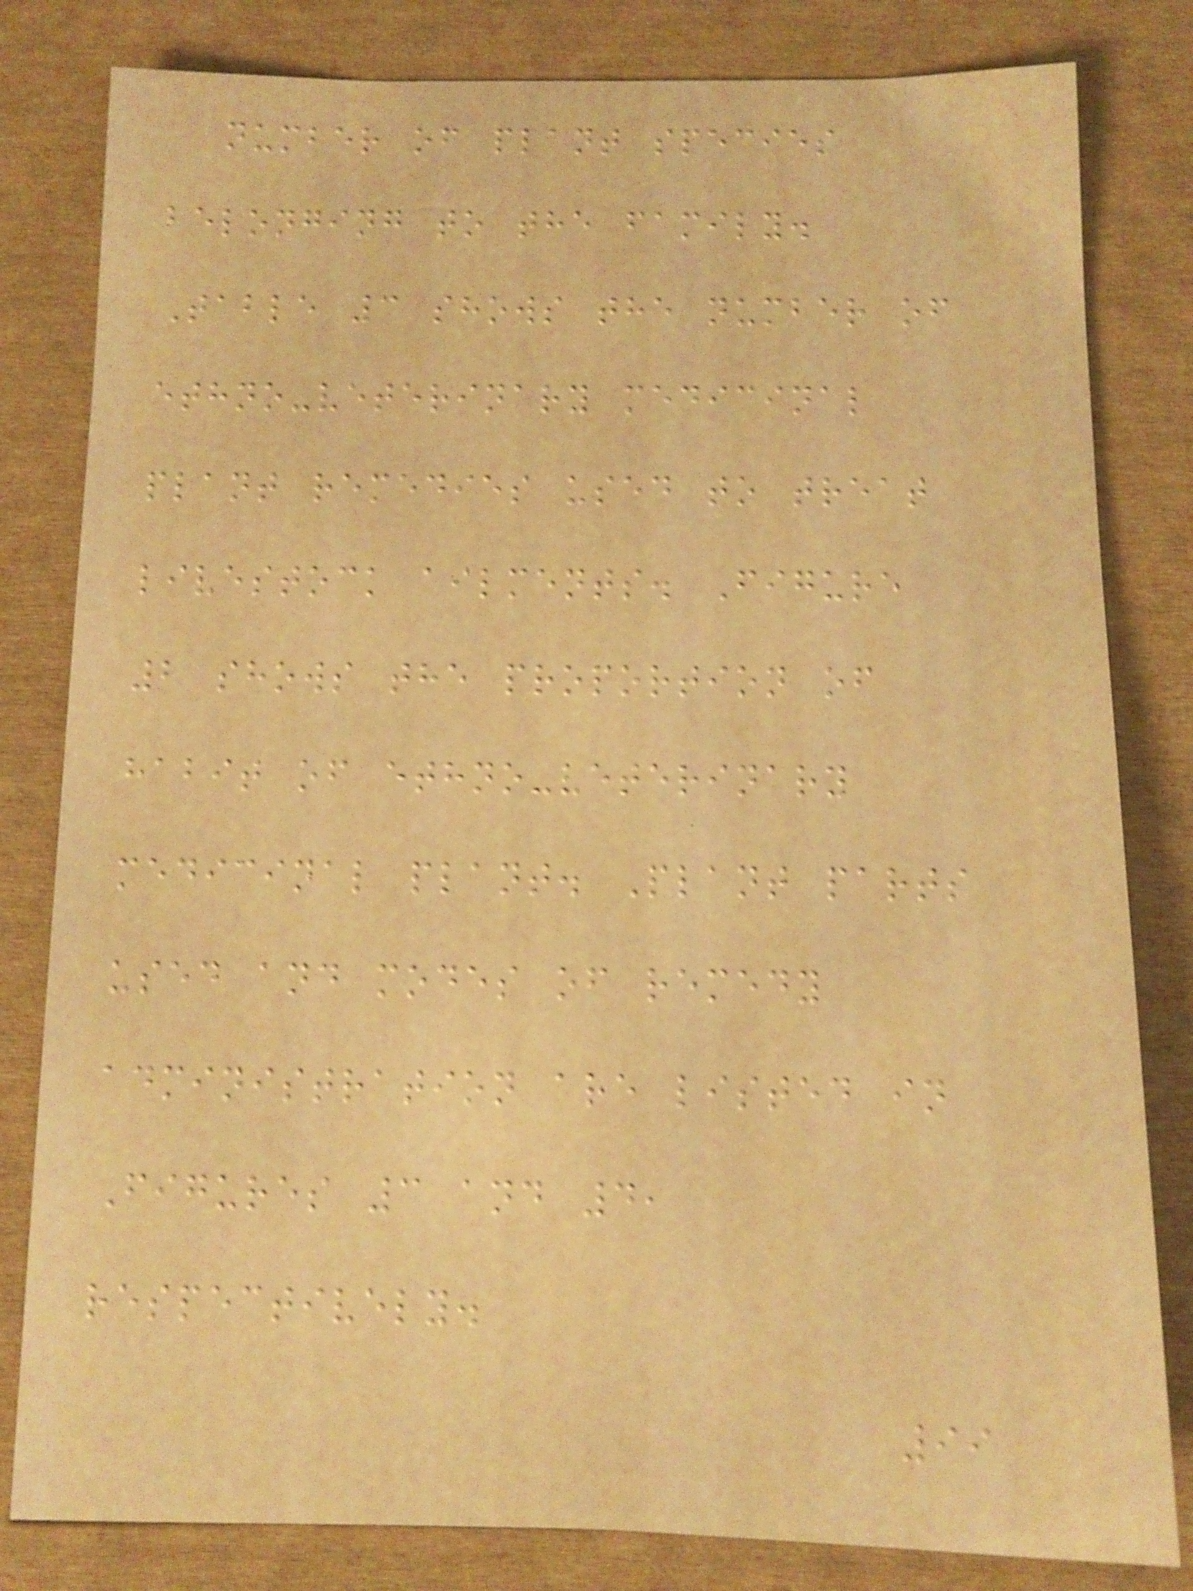number of plant species
belonging to the family.
Table 3 shows the number of
ethno-veterinary medicinal
plant remedies used to treat
livestock ailments. Figure
2 shows the proportion of
habit of ethno-veterinary
medicinal plant. Plant parts
used and modes of remedy
administration are listed in
Figures 3 and 4,
respectively.
99
